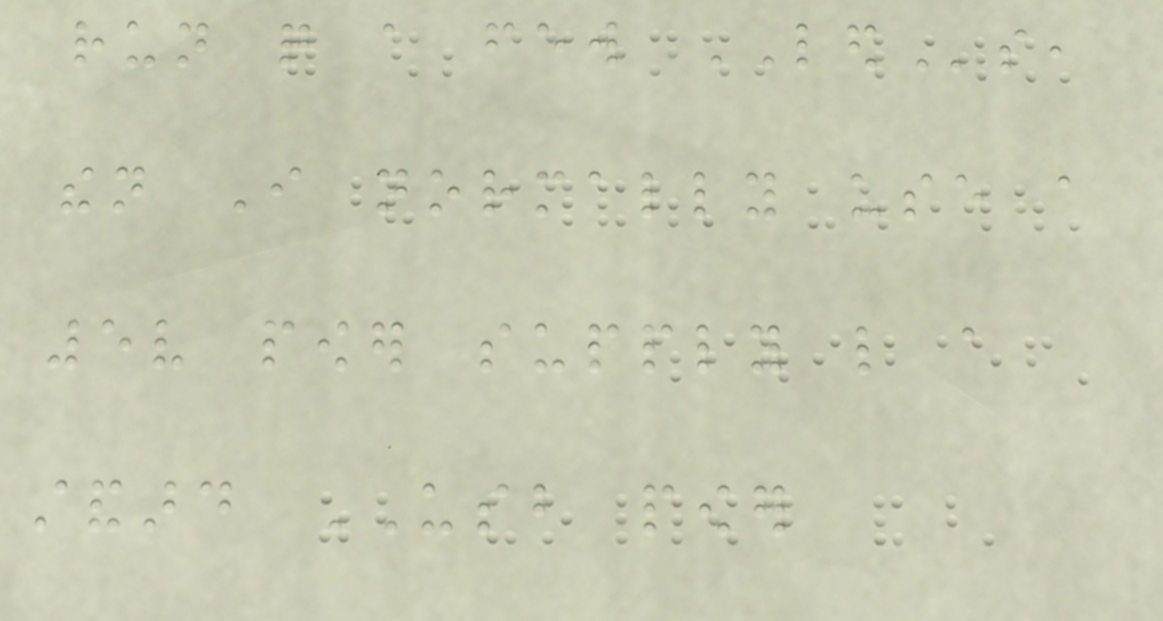run quite a few LEDs,
then I normally use a
5v power supply like a
standard USB power
